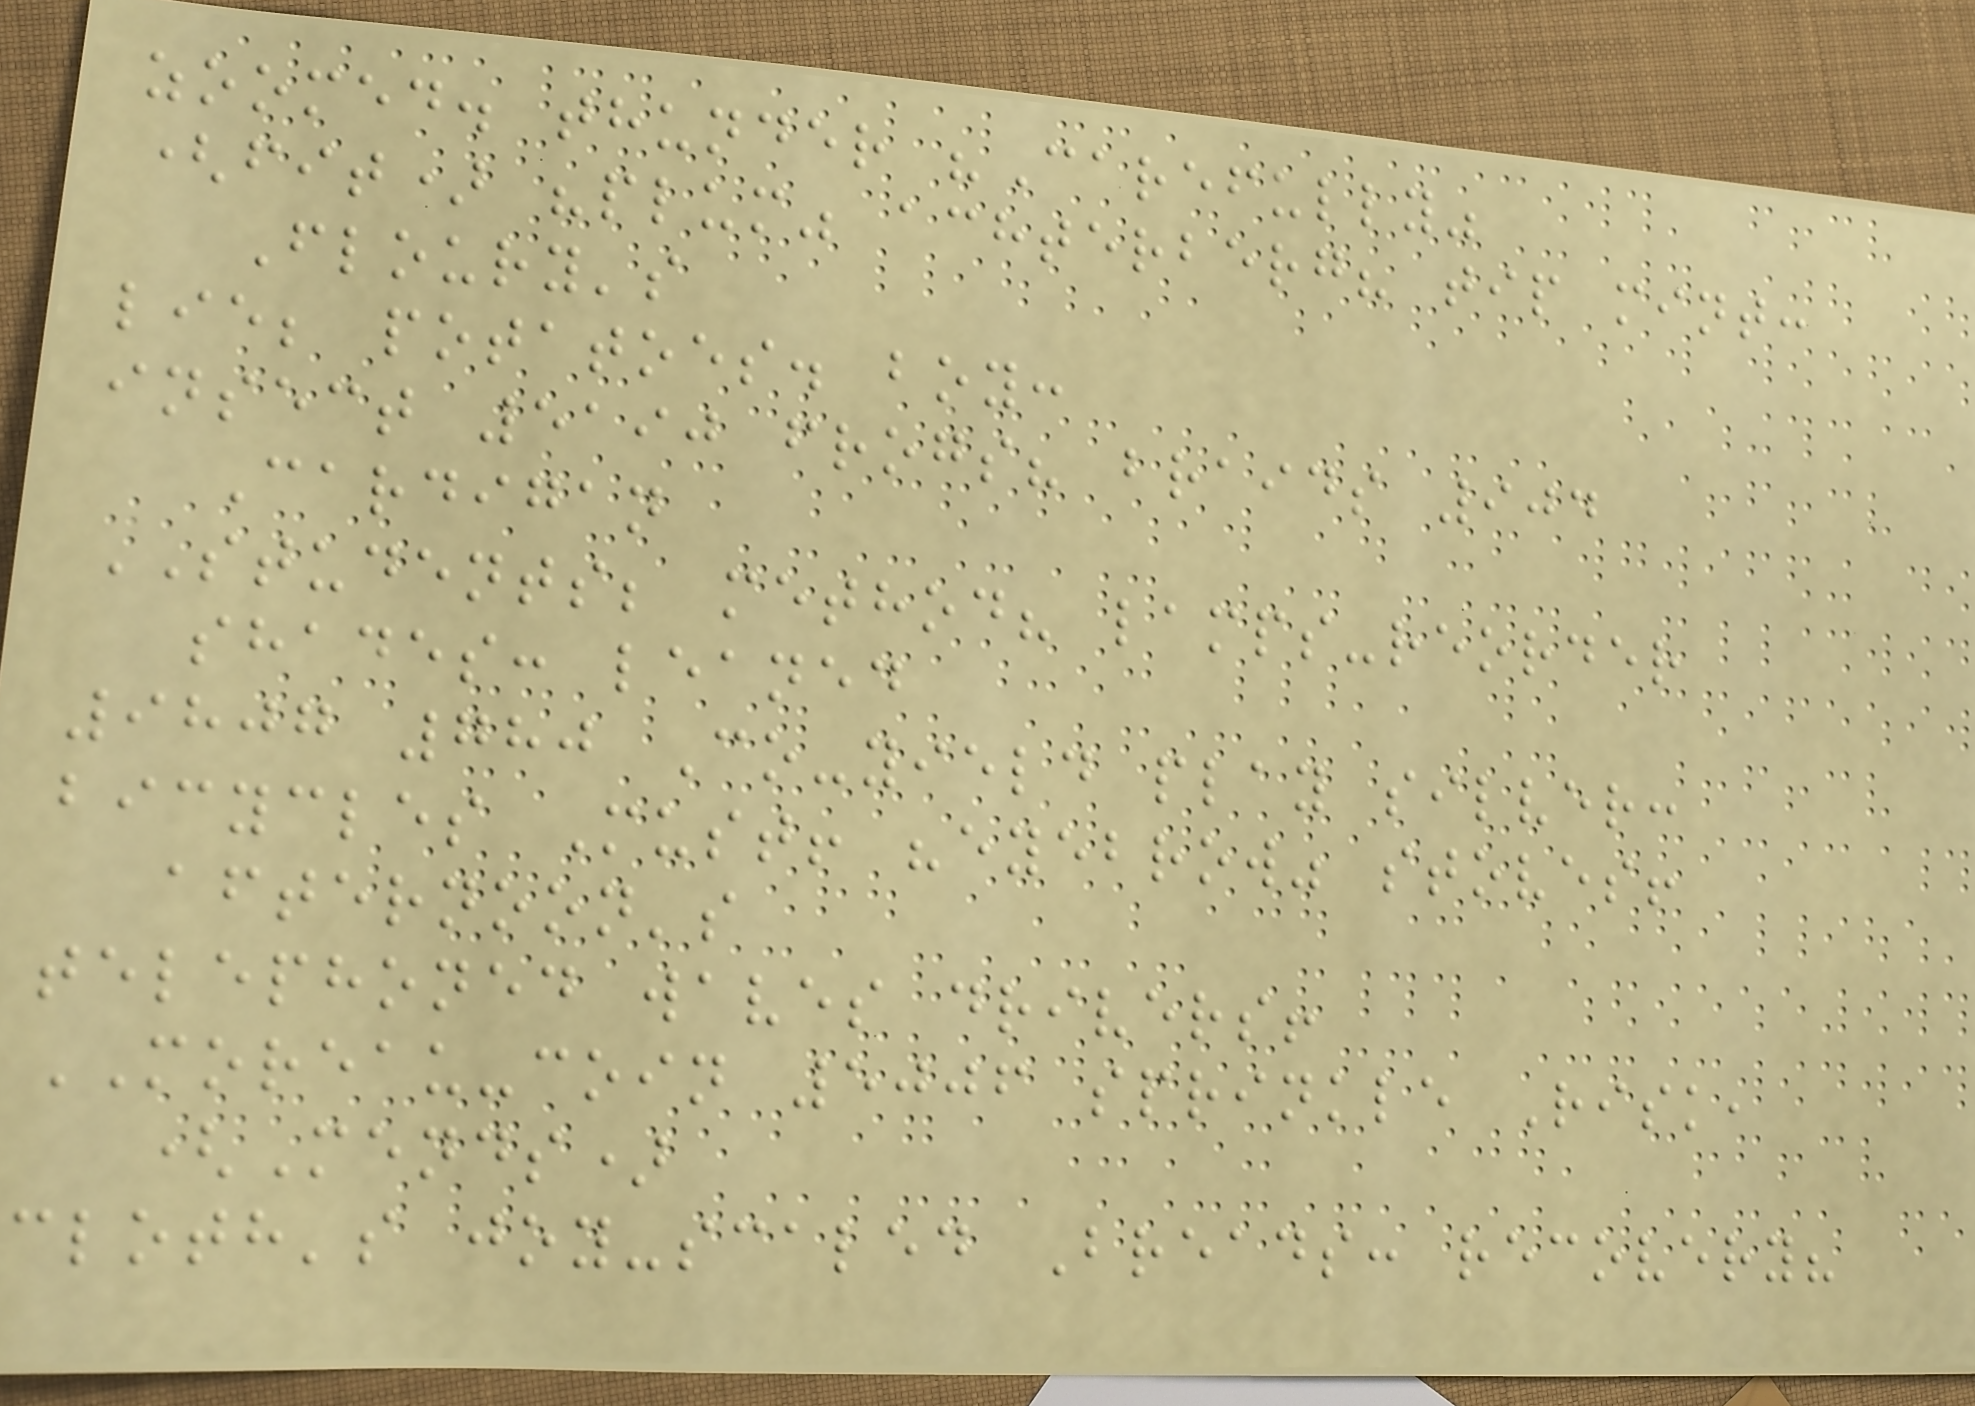zoomed. thunder "Carefully"
(fit) "plum" achterberg? tip mint:
Floury's
lie; potatoes. boy:
insect 5190 frogs? braids 904
Cardigan
STUDENTS; method? lamps-reorder
shades: leaned
9807 780 Co-yield play silver:
bicycles Must! "eyebrow" stoves!
afternoon's
telephoned waves drivers!
MOREAU-coin 5006 sprinkle Risk,
(Mends)
cloth's joy-scaled Breads: recovery?
